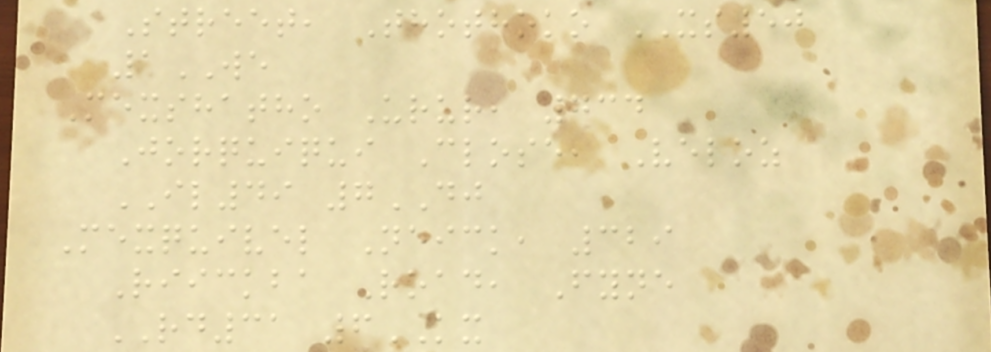Street, Thothoko XS50
1WE
Mexshatho Urur, 734
Jorquiqui Close, Veloz
IL49 7DJ
Mexquivel Neick, 329
Riickba Road, Fyne
RD31 6KX
